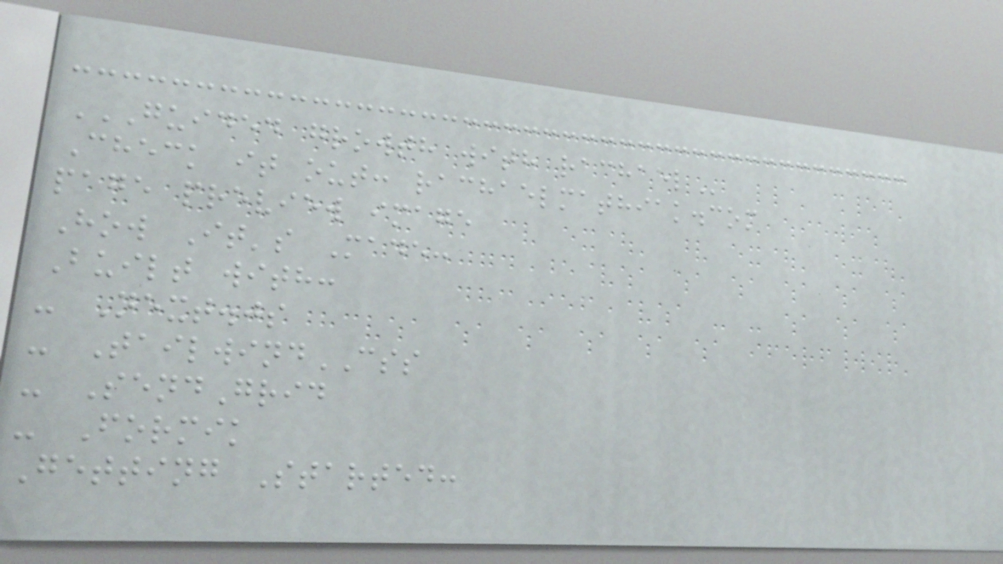GUIDED GROWTH WITH RACHAEL
Check it out: rachaelmathiak.com
page preview image
How It's Made:
Built with:
- Next.js
- TailwindCSS
- SendGrid
- Formik
Getting Started:
